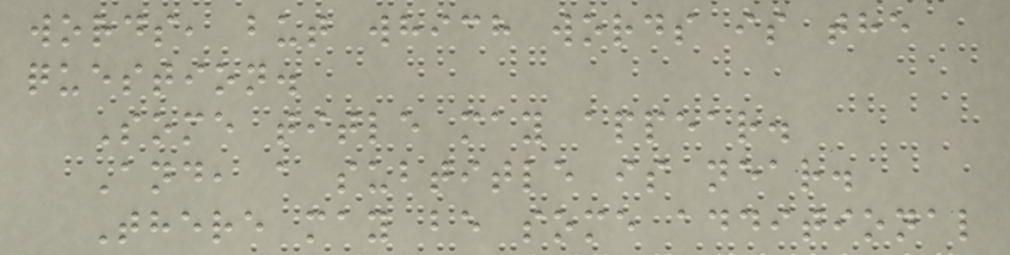words, but which words is the
question.
Some title may appear.
And, a subtitle is near.
There may be some additional
